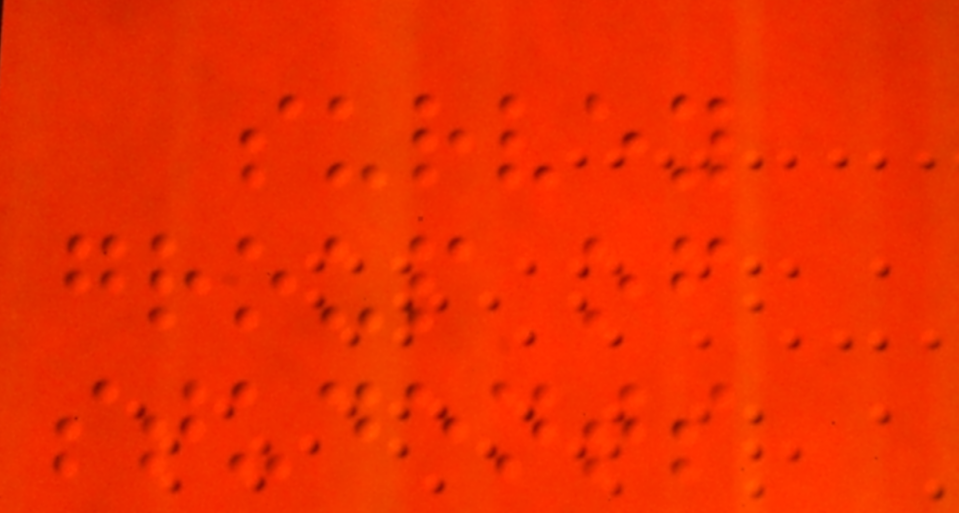survey
group of
students
